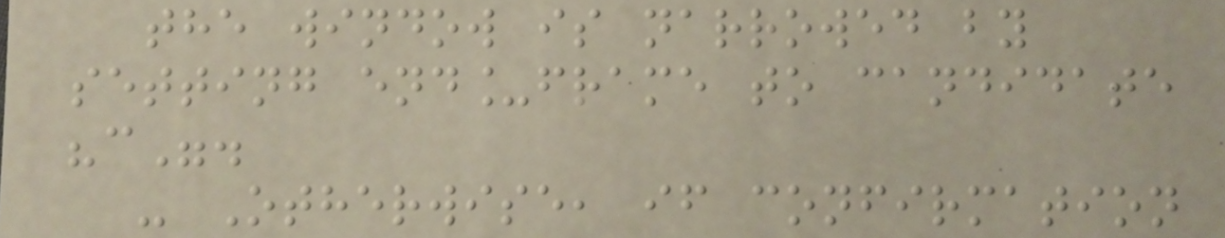the window is narrowed by
setting end_frame to candidate
"c".
- Otherwise, if confirmation
